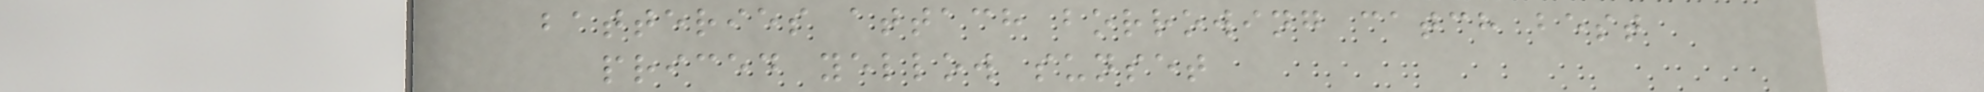batteries attach borrowing catch best
priced yellow sunset
